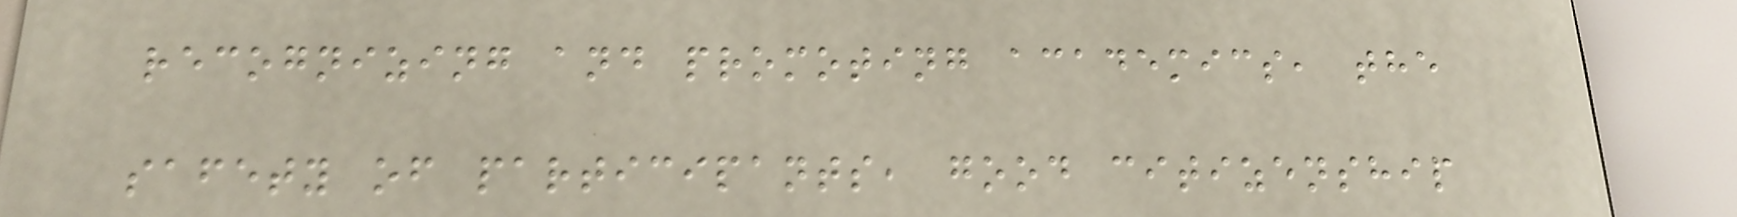recognizing and promoting academics, the
safety of participants, good citizenship
